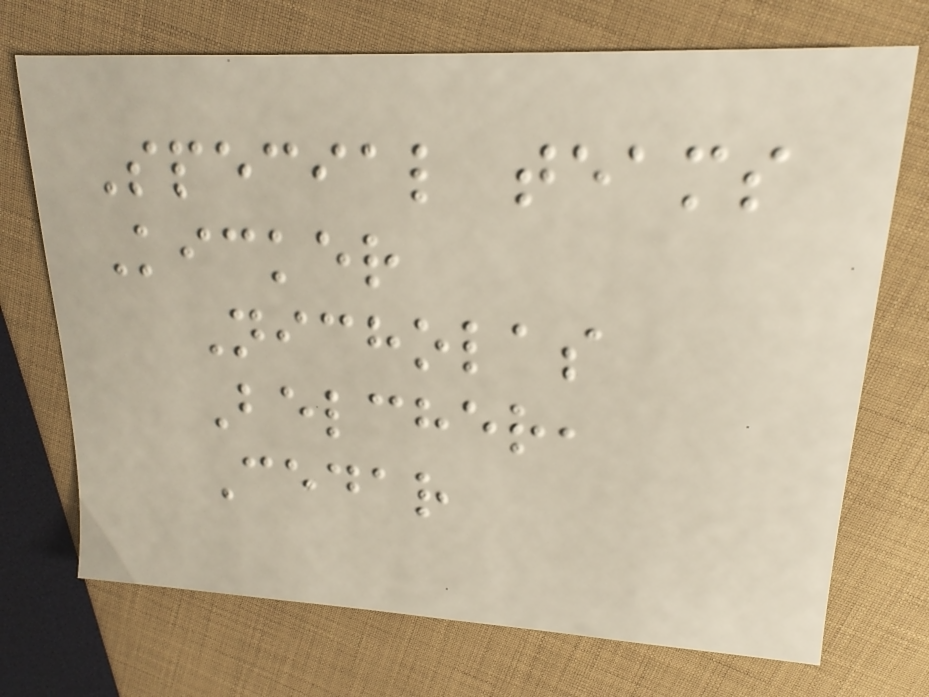Special teams
Kicker
Nicholas
Belcher,
Cedar
